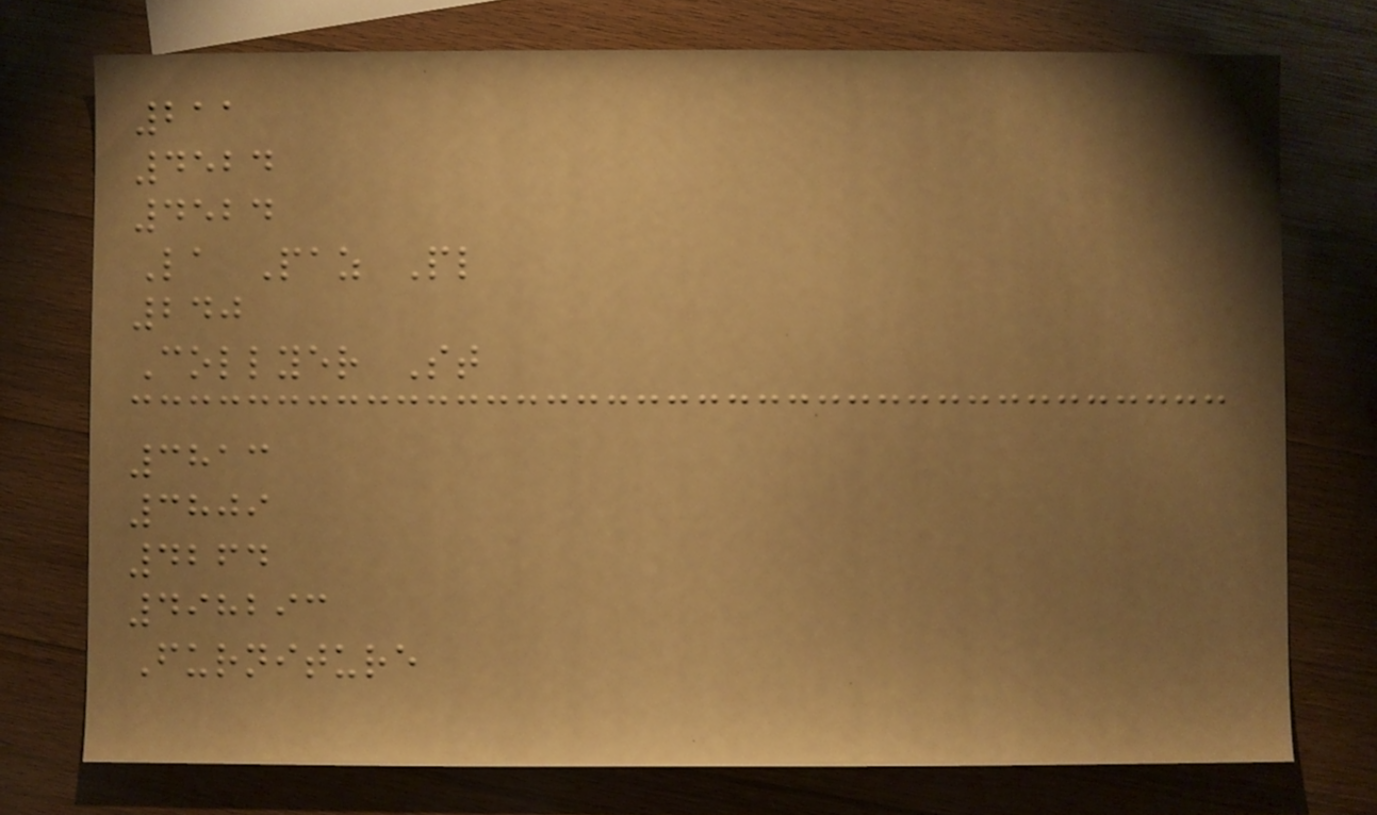211
4524
4524
La Paz Pl
240
Collyer St
3813
3809
4264
498293
Furniture
